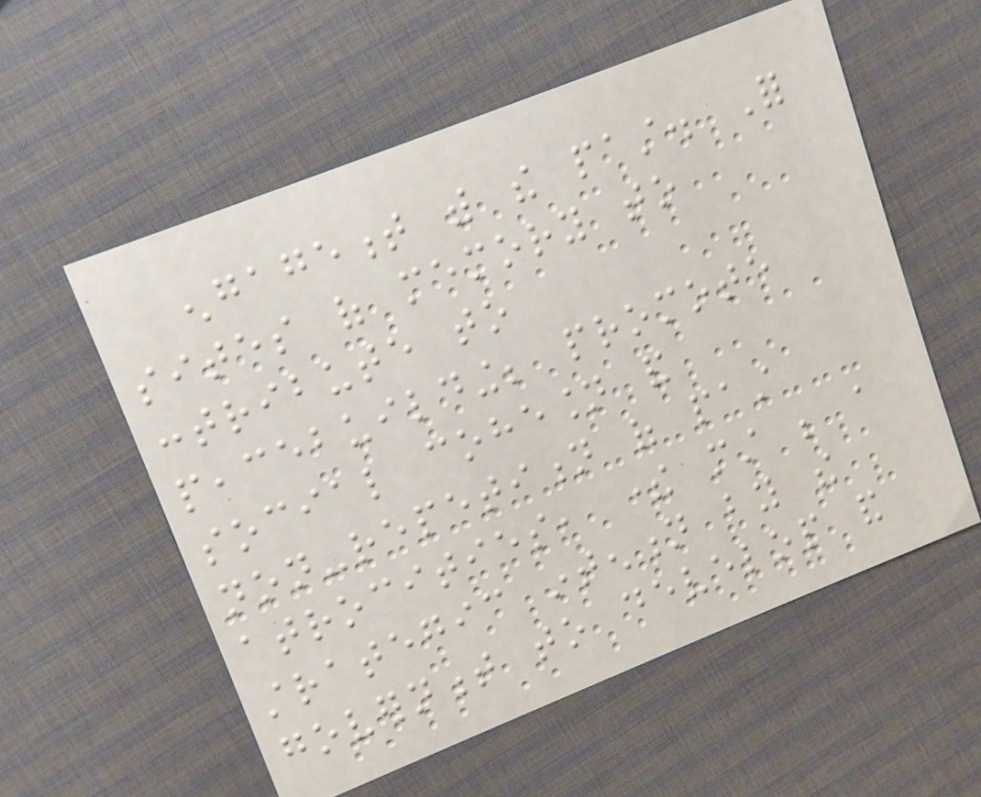engagement with the past. For
sites of memory to
contribute to
peacebuilding; promote
social cohesion and
non-repetition of past
atrocities, there must be a
strategic intention by the
government to develop and
